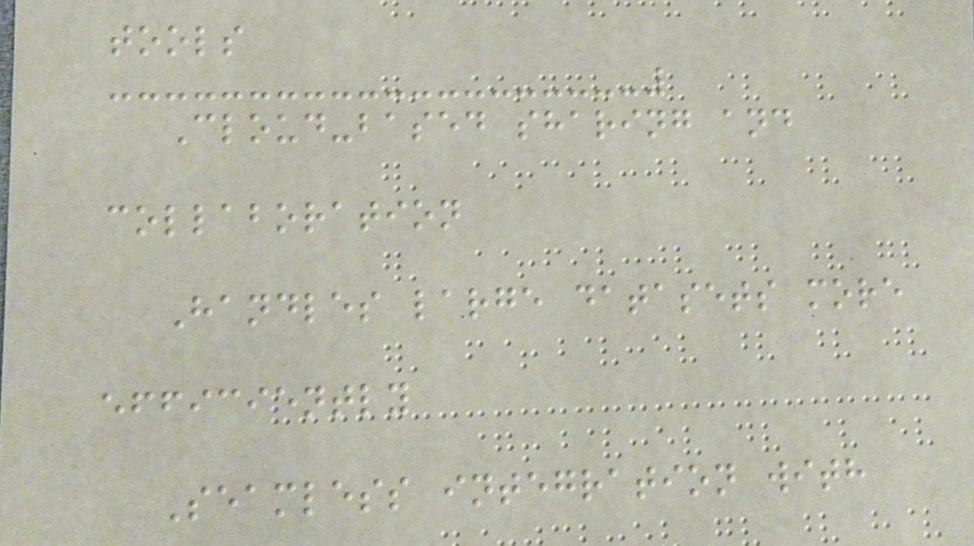tools
Cloud-based sharing and
collaboration
Handles large datasets more
efficiently
Seamless integration with
